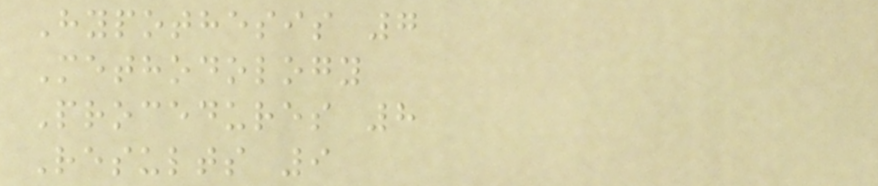Hypothesis 7
Methodology
Procedures 8
Results 9
